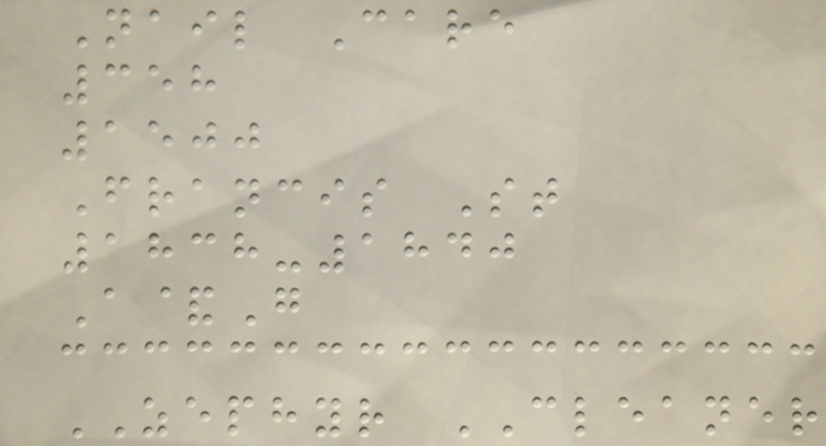Nail Care
358
1500
Francis St
1838-1840
A&G
ZEPHYR CLEANER
